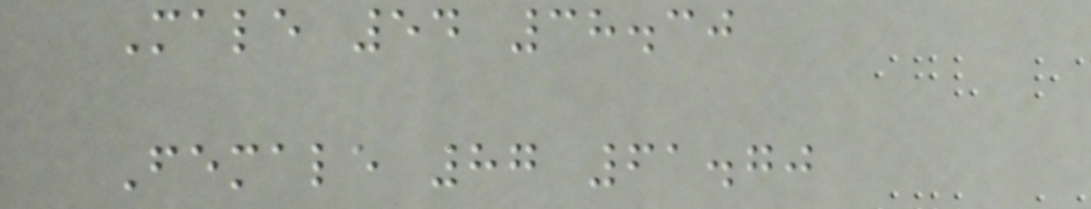Male 54 38.30
Female 87 61.70
